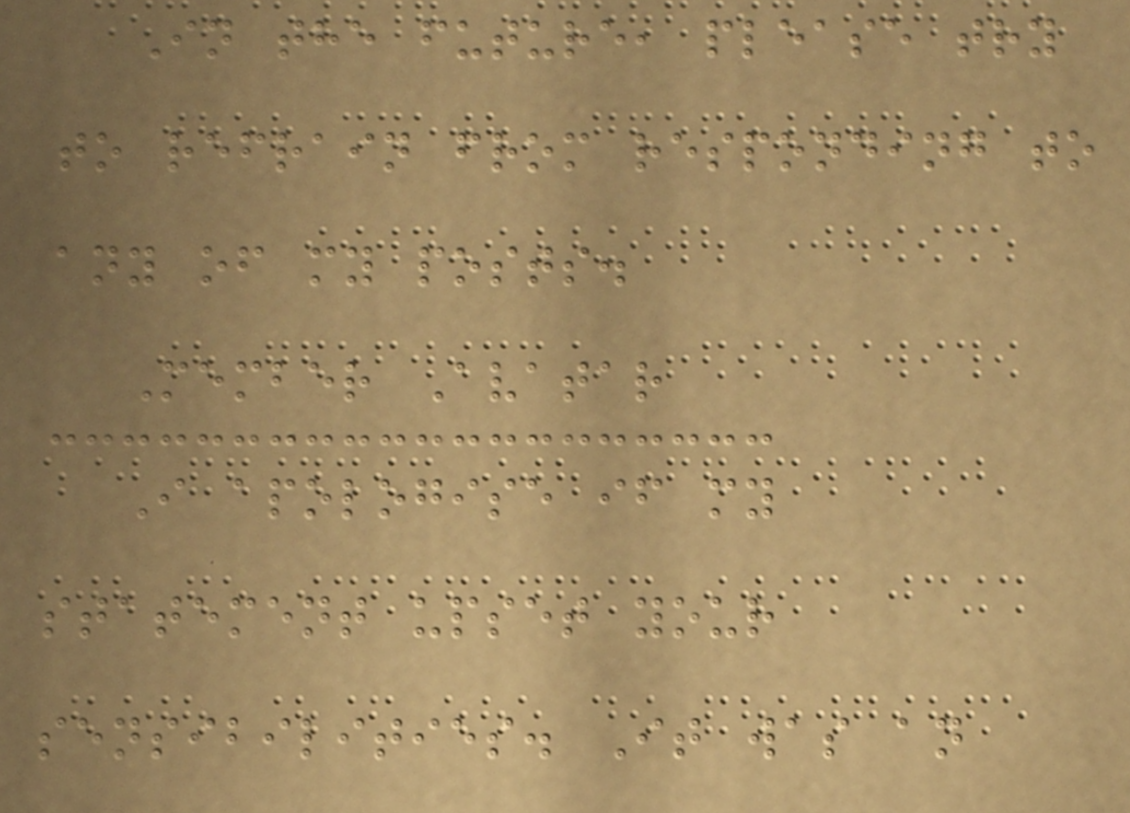In the future, please try
to refrain from responding to
any of my posts.
Member Avatar
I apologise if my
statement upset your
sensibilities. It was an
